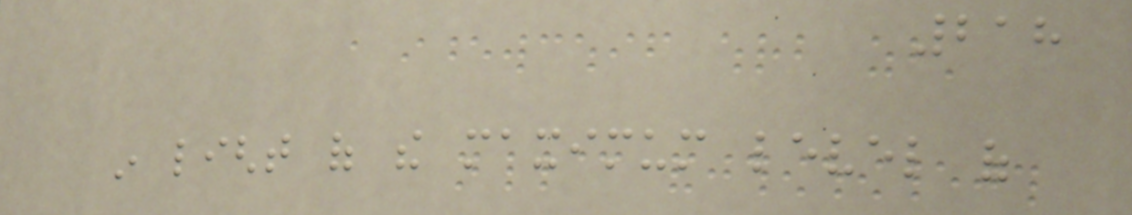218
in light of the maximum level of
